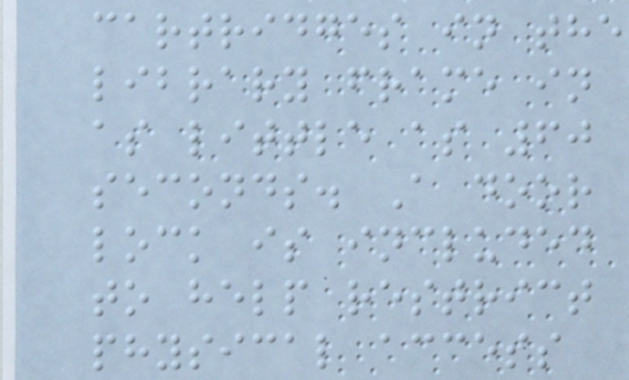cartridges in the
library frame in
as little as 60
seconds. A door
lock is included
to help restrict
physical access
